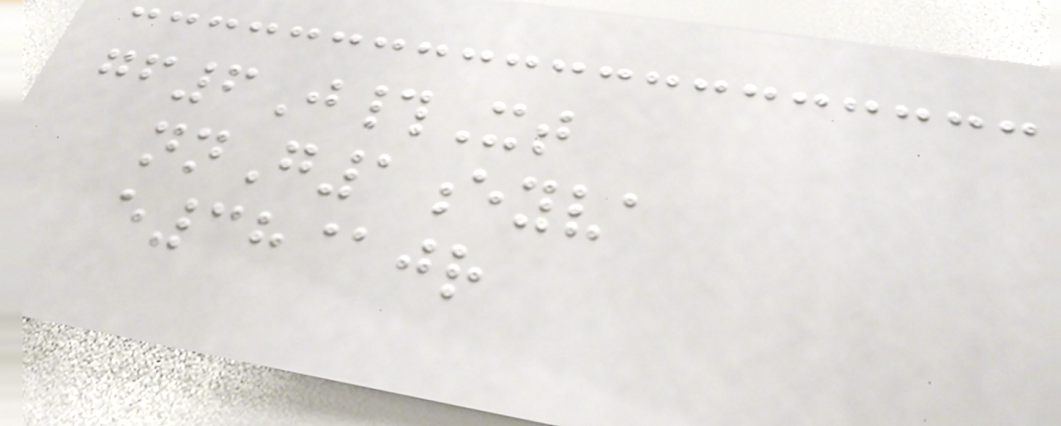gf6J#Xt
nnG1eyva
e38@jr
